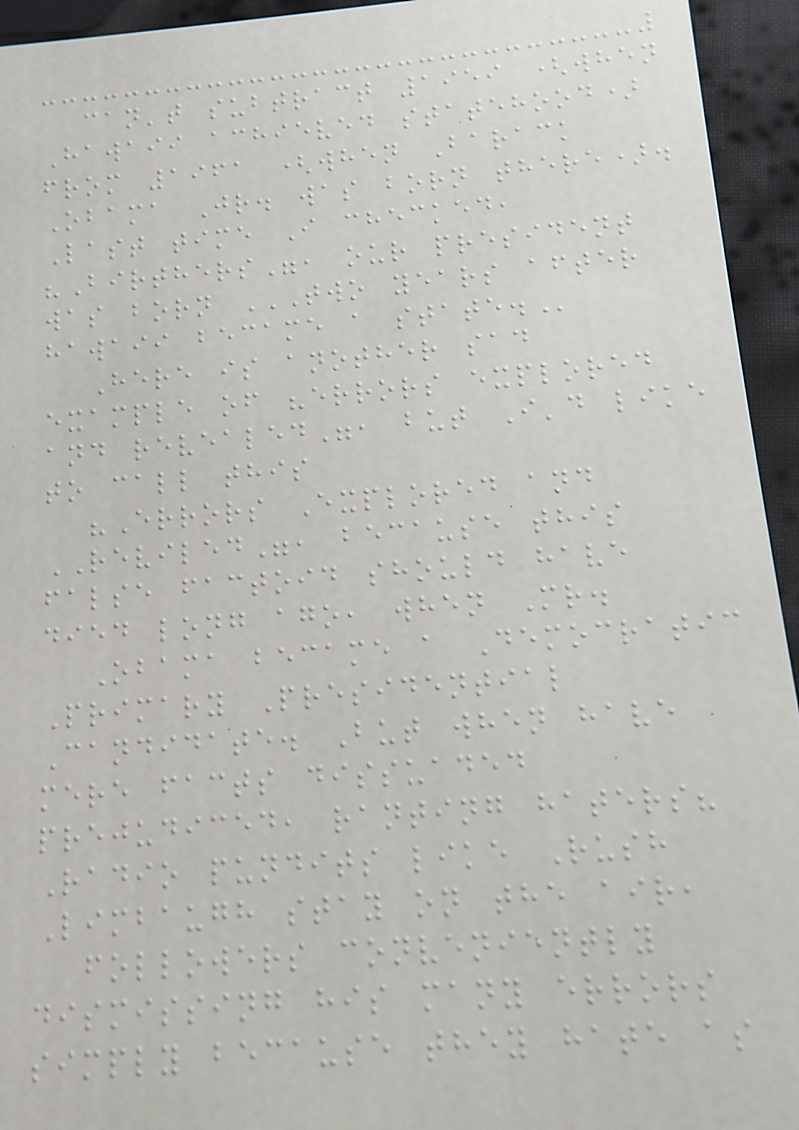can't subtract 1959 (when
Hawaii achieved statehood)
from 1961 (when Barack
Obama Jr. was born there).
Last time I checked,
"Birthers", our president
was born TWO YEARS AFTER
HAWAII BECAME A STATE.
Here is another sad
example of "errors explored
and revealed", but I'd like
to call this
"Errors Explored and
REVILED", because this
false factoid should have
died long ago, when Mr.
Obama became a Democratic
Primary Presidential
Candidate. But when have
mere facts dissuaded
prejudiced, ranting haters?
Radio pundits like Rush
Limbaugh stay on the air,
followers conveniently
dismissing his many errors
simply because they hate as
